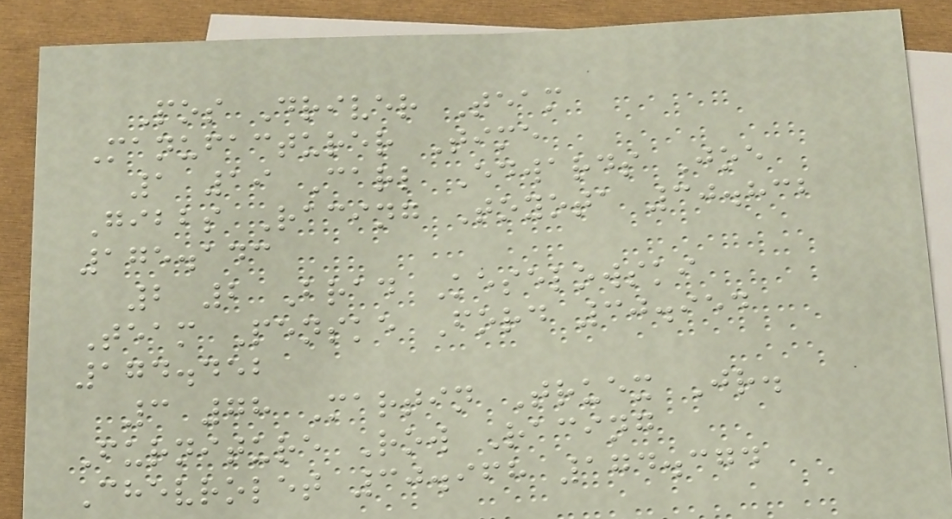Pos Driver Team
Manufacturer Time
1 19 Carl Edwards Joe
Gibbs Racing Toyota 30.832
175.143
2 2 Brad Keselowski
Team Penske Ford 30.954
174.452
3 78 Martin Truex Jr.
Furniture Row Racing
Chevrolet 30.968 174.374
